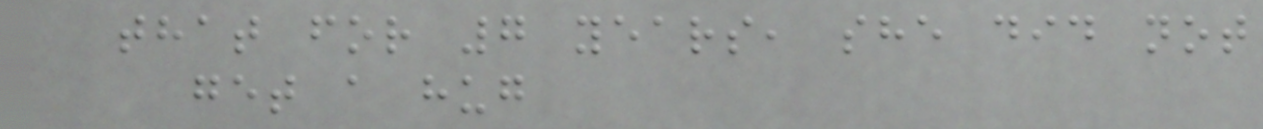that for 7 years, she did not
get a hug
